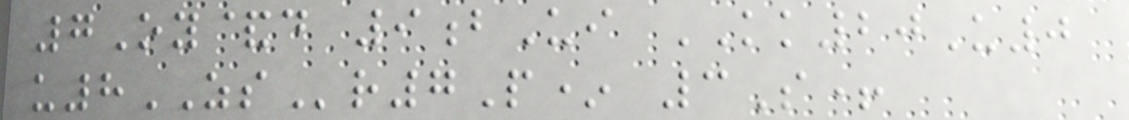7Oy&d 9bUi KK20U0
u8ZSr7P* 3S+
